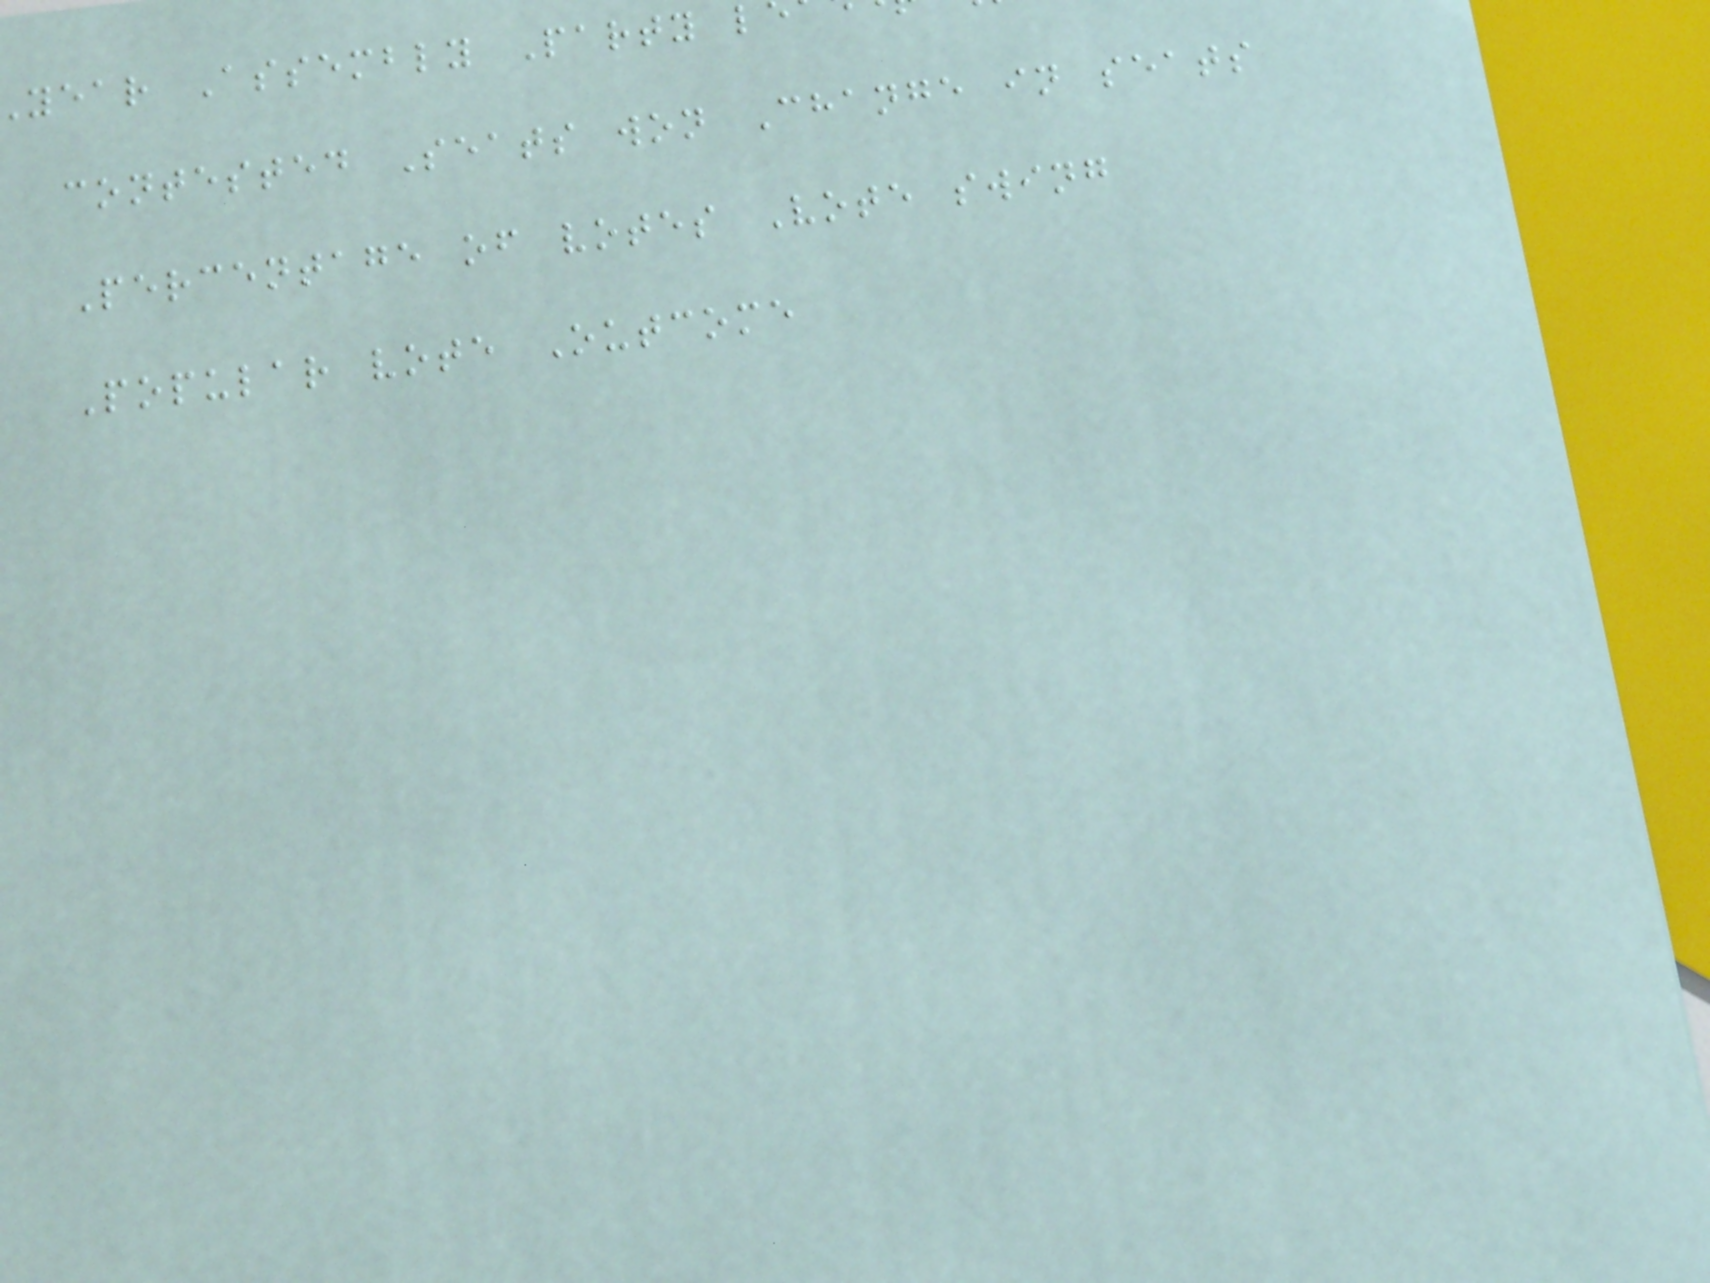year Assembly Party l
contested Seats won Change in seats
Percentage of votes Vote swing
Popular vote Outcome
